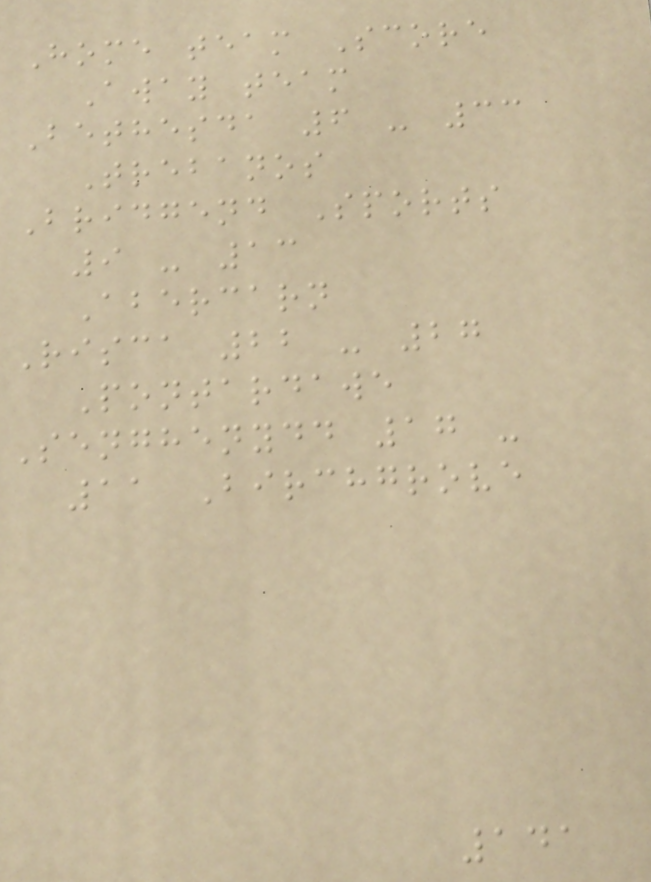Home team Score
Away team
Bethesda 6 - 33
Trebanos
Bridgend Sports
9 - 13
Abercarn
Risca 22 - 27
Pontardawe
Senghenydd 17 -
11 Birchgrove
141
